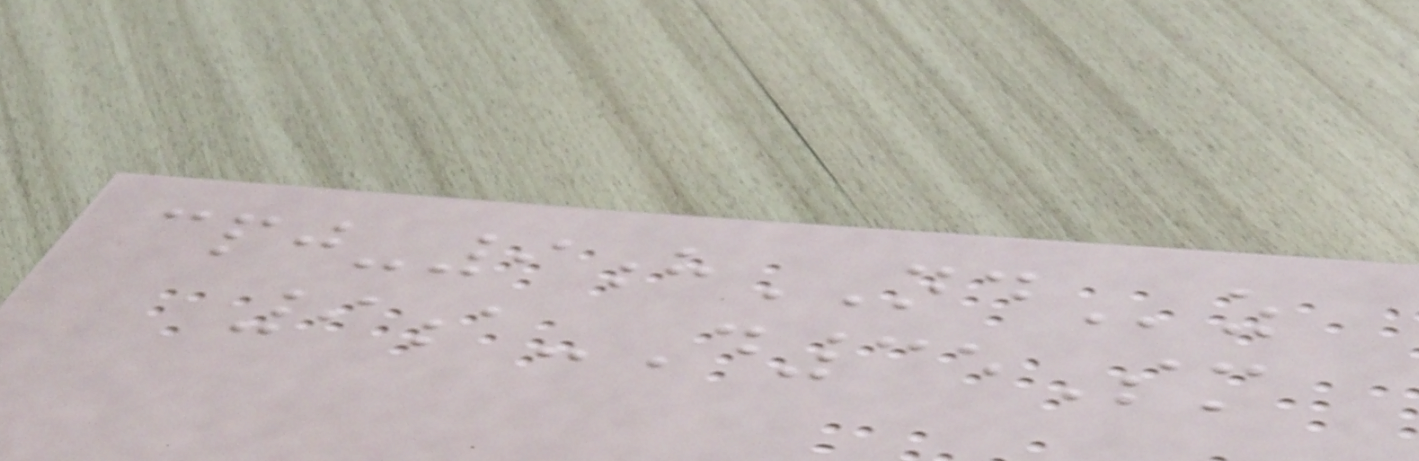cpj-9hNDz
9a-D35Sm
